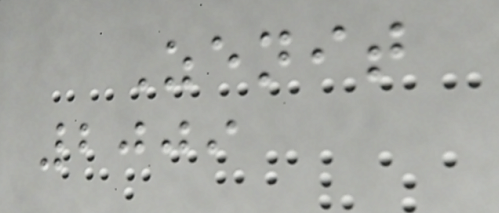Zenit
2009
